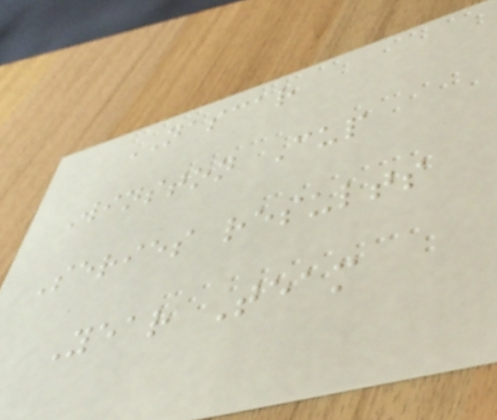NASCAR
Winston Cup
Series results
Year Team
